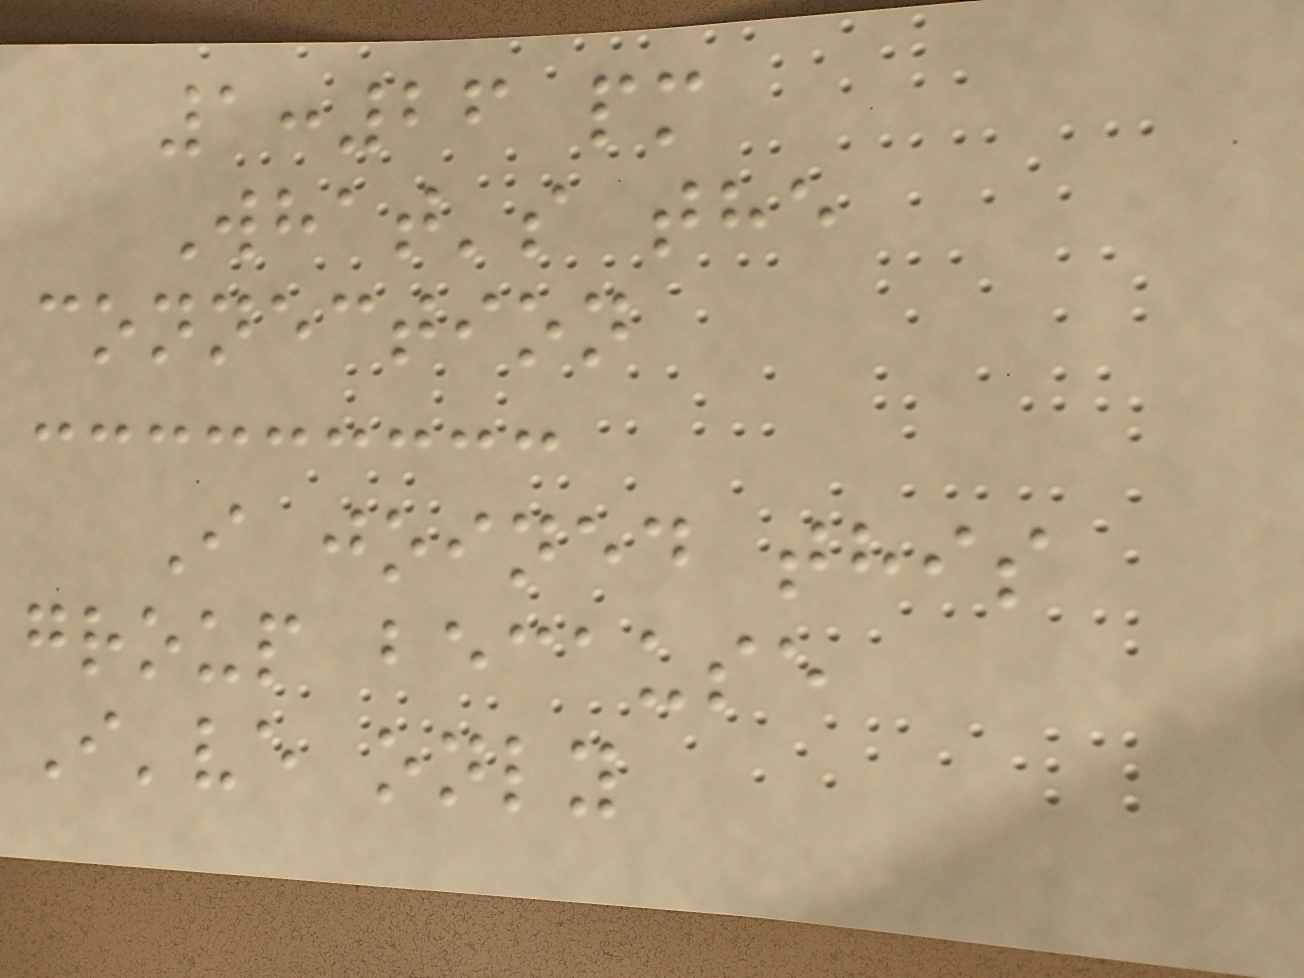1:26 pm
What's the
connection
I joined this
group because
I've only
